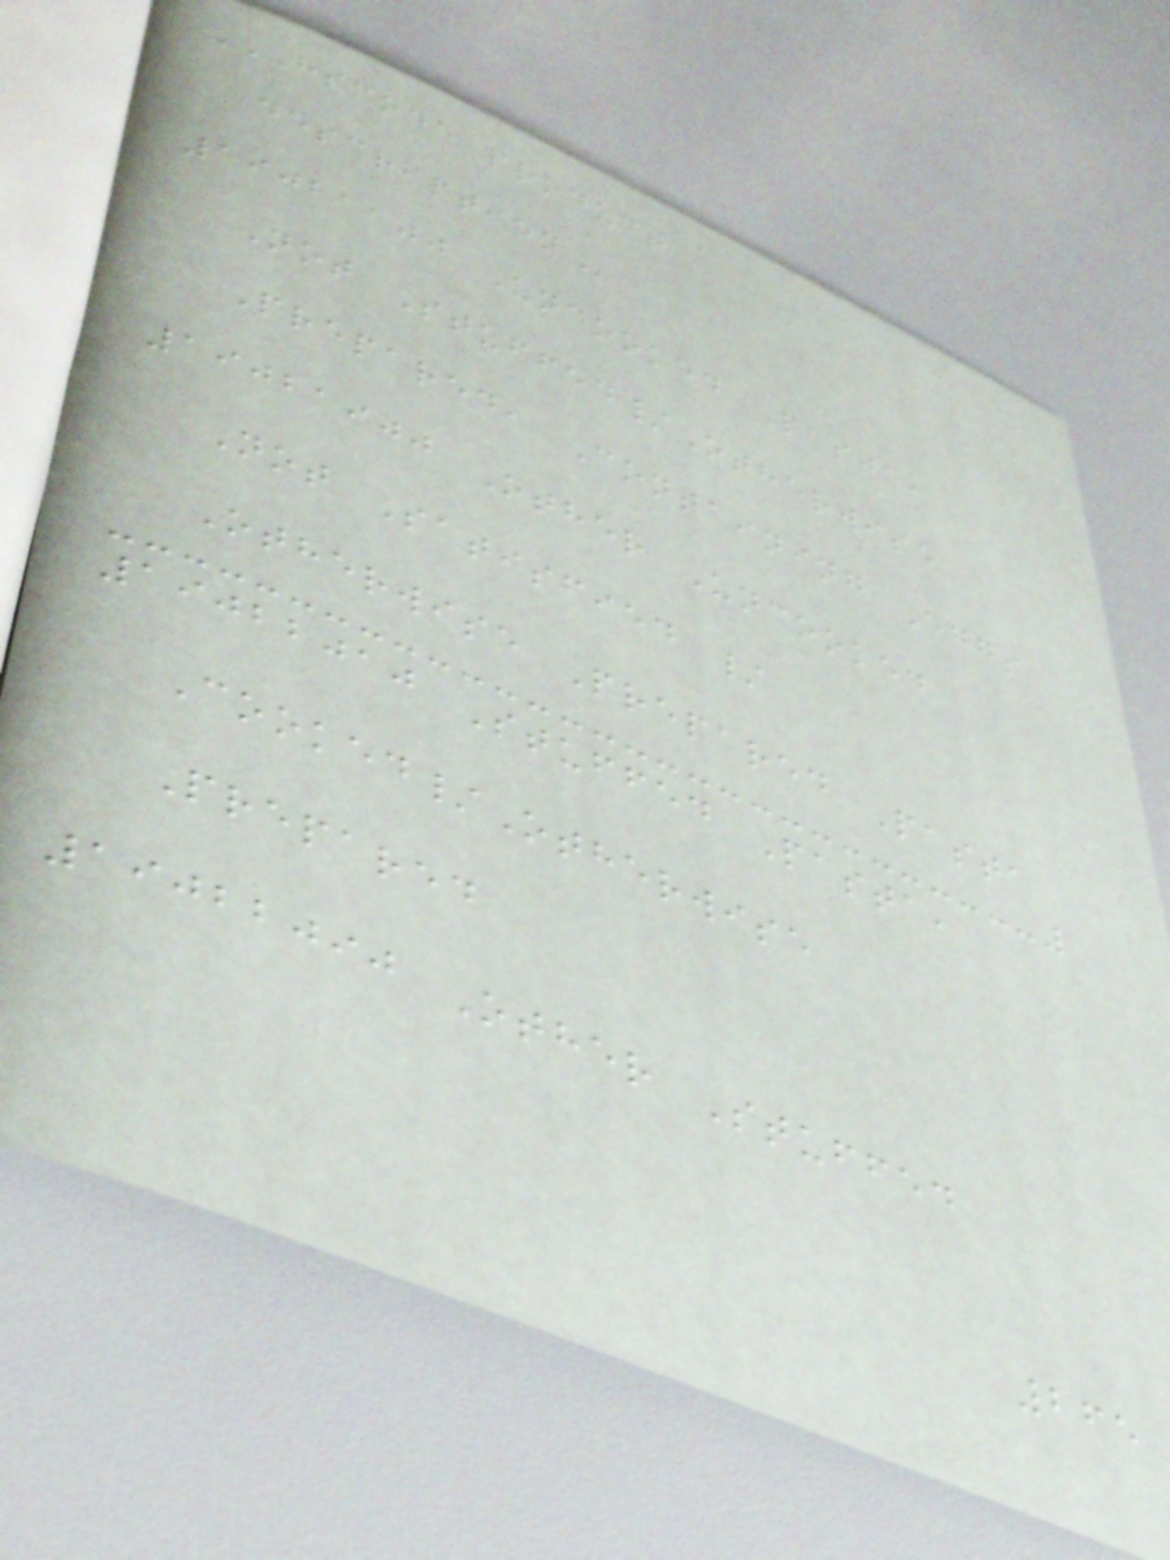HSCODE PRODUCT
DESCRIPTION
19021100 Uncooked Pasta,
Not Stuffed/Otherwise
Prepared, Containing Eggs
19021900 Other Uncooked
Not Satisfied /
Otherwise Prepared Pasta
19022010 Stuffed Pasta,
Cooked/Otherwise
Prepared
19022090 Other Stuffed
265
